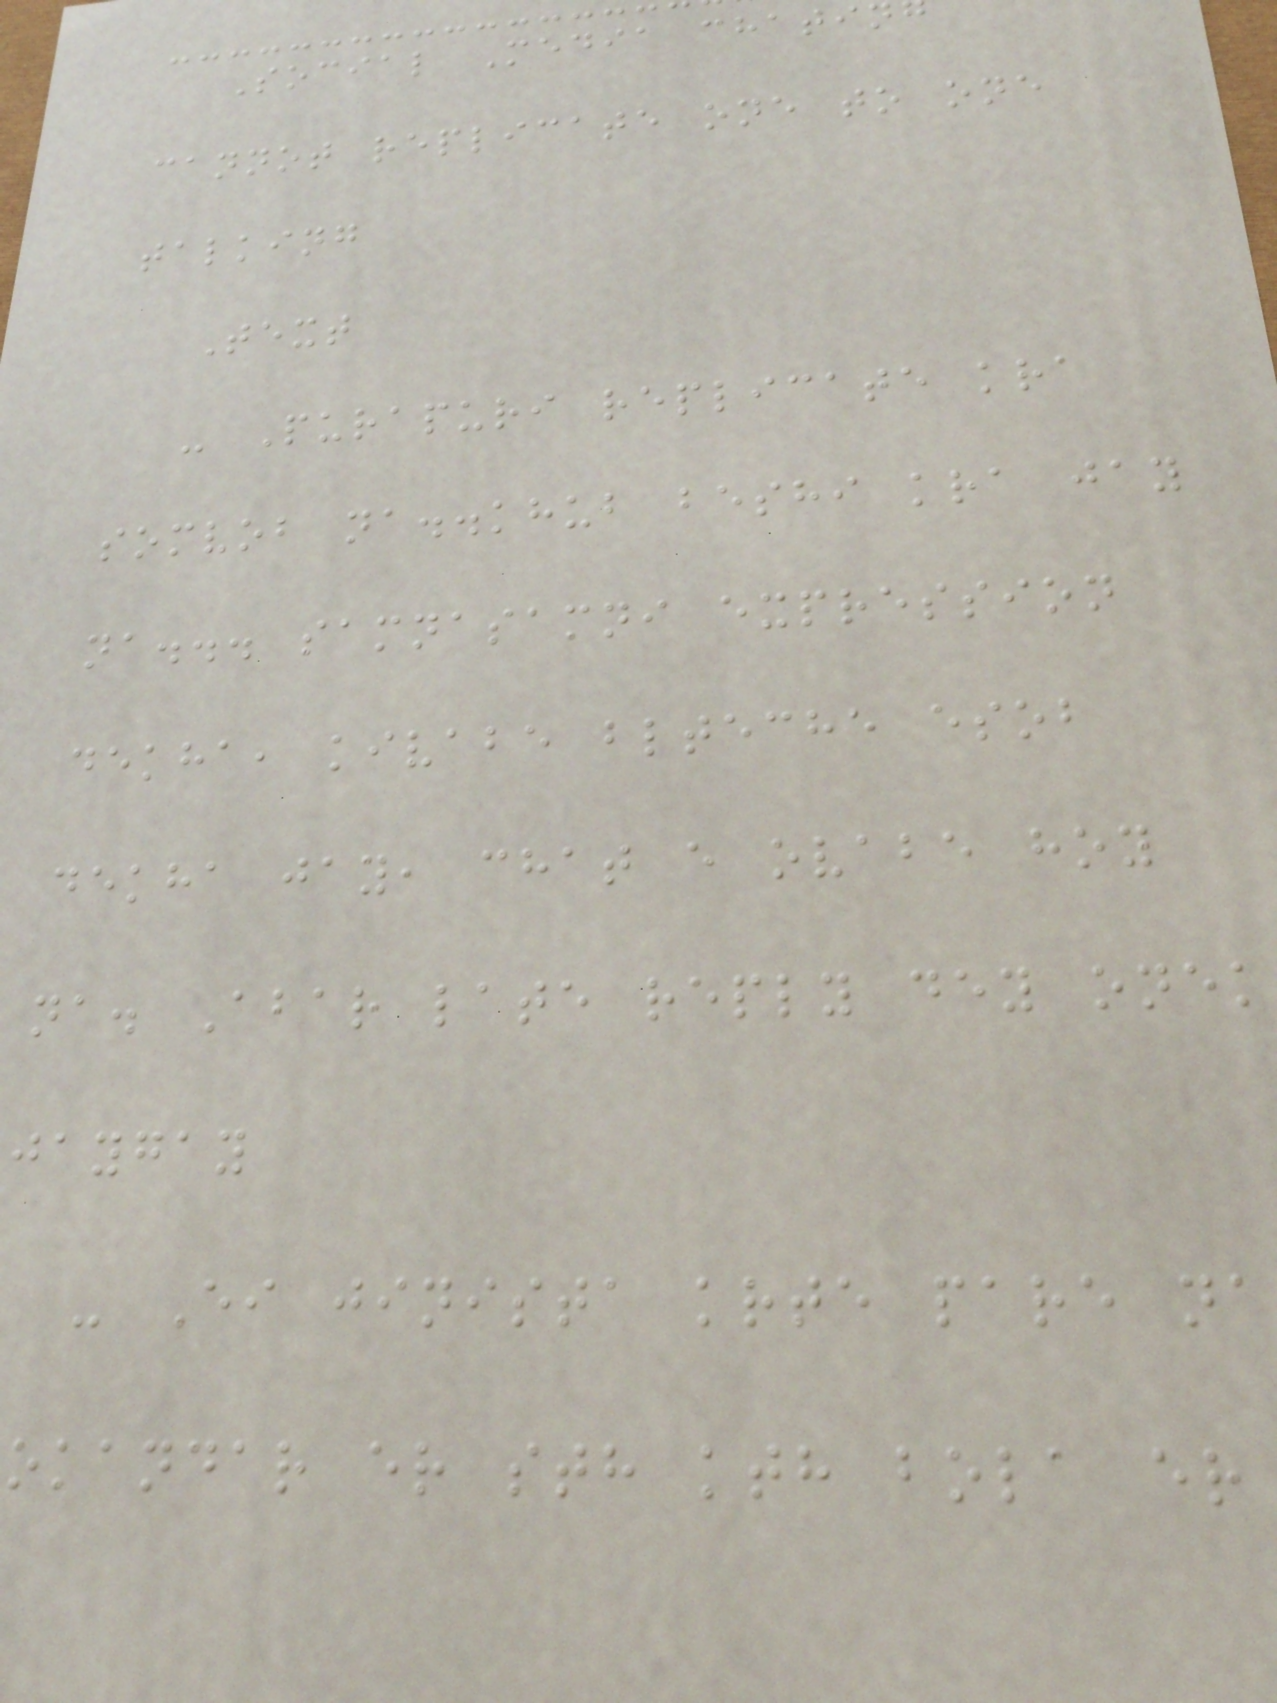Social Media chatin
cannot replicate one to one
talking
Text
- Purapuri replicate kra
somvob na..khub beshi kra jay
na... samnasamni expression
dekha, kivabe blteche esob
dekha jay, chat e ovabe hoy
na. Abar late reply dey onek
jaygay
- Ei jinista krte pare na
okandar er sth kth bola er
